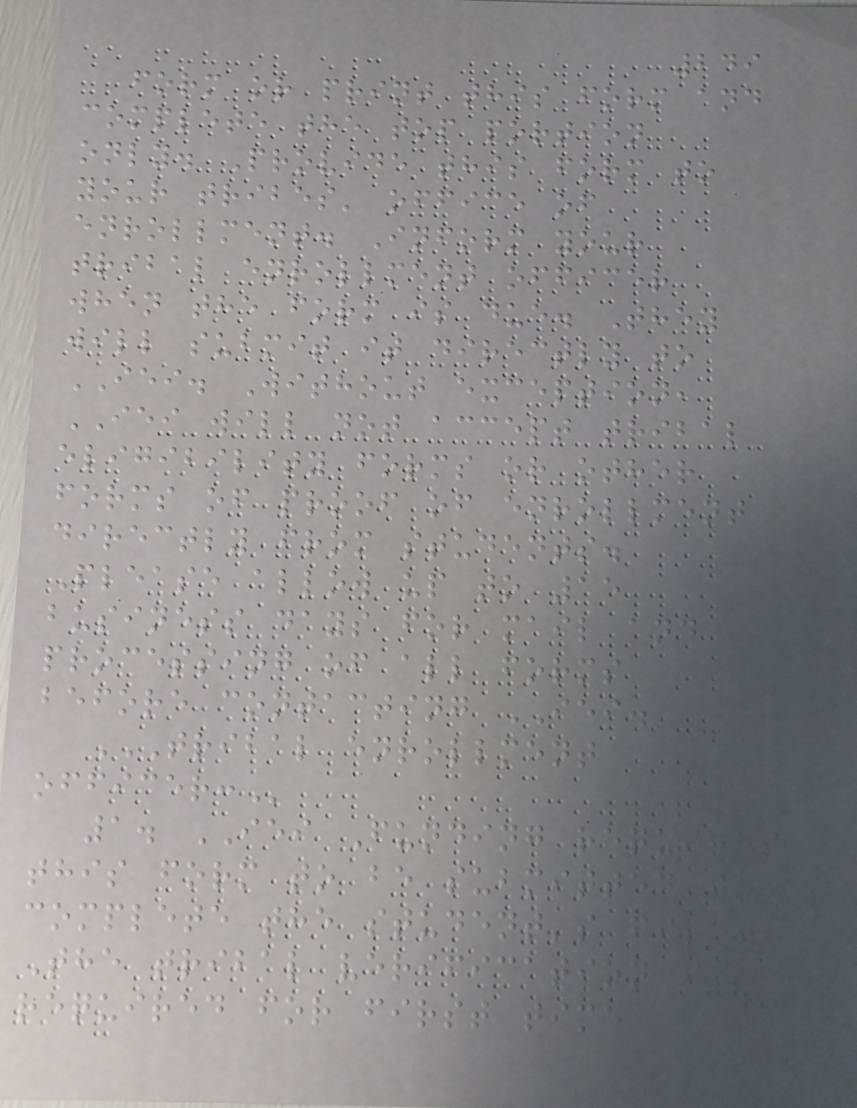249
form or print this form and
complete the top portion
only. Provide this form to
your tribes' office of
enrollment. Inform your
tribal enrollment officer
when the form is due. They
will submit it directly to
IEI. Without exception,
IEI will not accept tribal
eligibility forms or other
forms of proof of enrollment
directly from students.
Please allow up to 15
business days for mail and
processing of all forms
before contacting IEI.
TRIBAL ENROLLMENT
OFFICER:
1. IEI Funding requires
this form to be submitted to
complete the student's file.
The tribal verification is
required for first time
